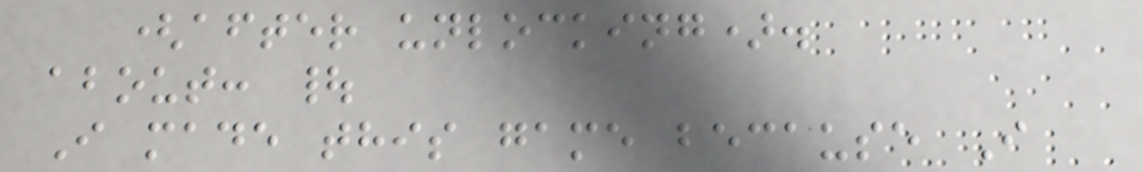(after unlocking).
about: |
I made this game because I
